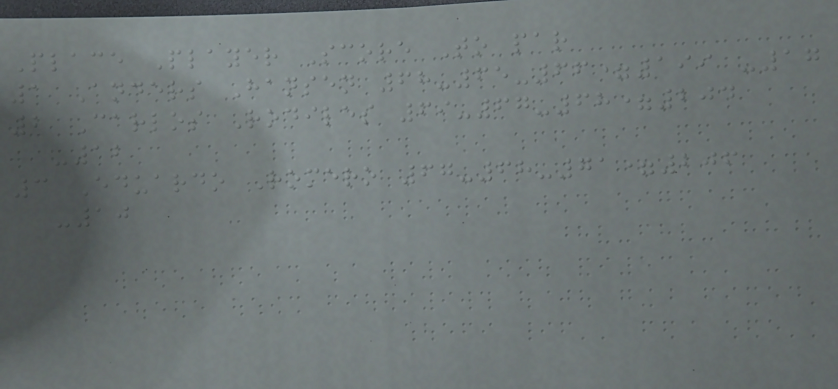Place Player Score To par
1 Anders Hansen 68-65-66=199 -17
2 Carlos Rodiles 69-67-68=204
-12
3 Eduardo Romero 67-68-71=206
-10
